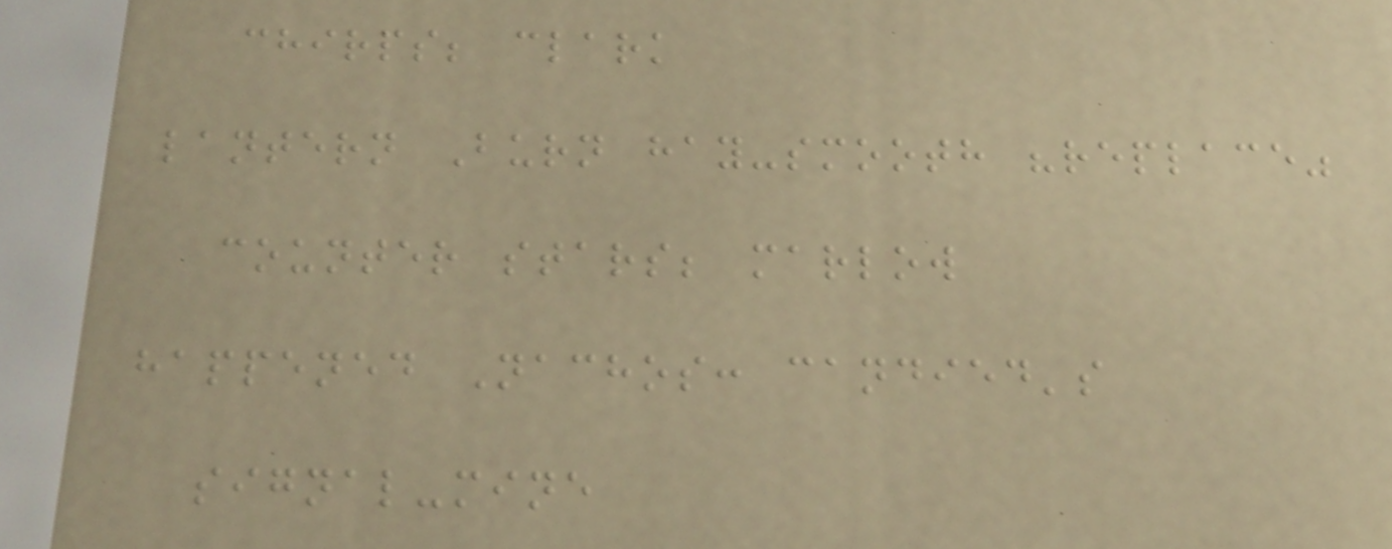chirps; clark
lantern Burn hay-smooth "replace"
counter stars; marlow
happened Nachos: candied's
signal-mine
